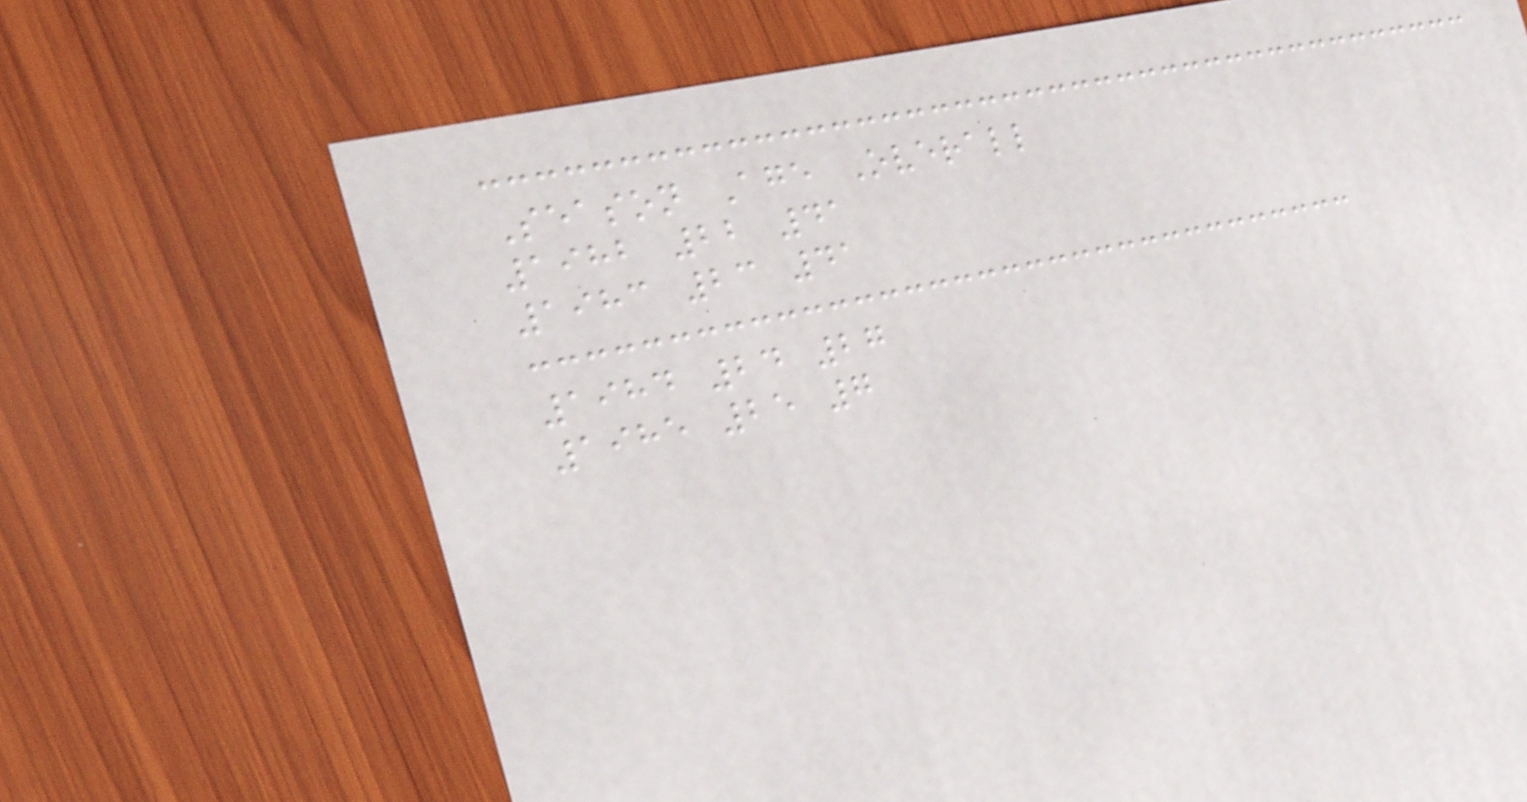Season Age Overall
1982 22 41
1983 23 41
1984 24 27
1985 25 7
